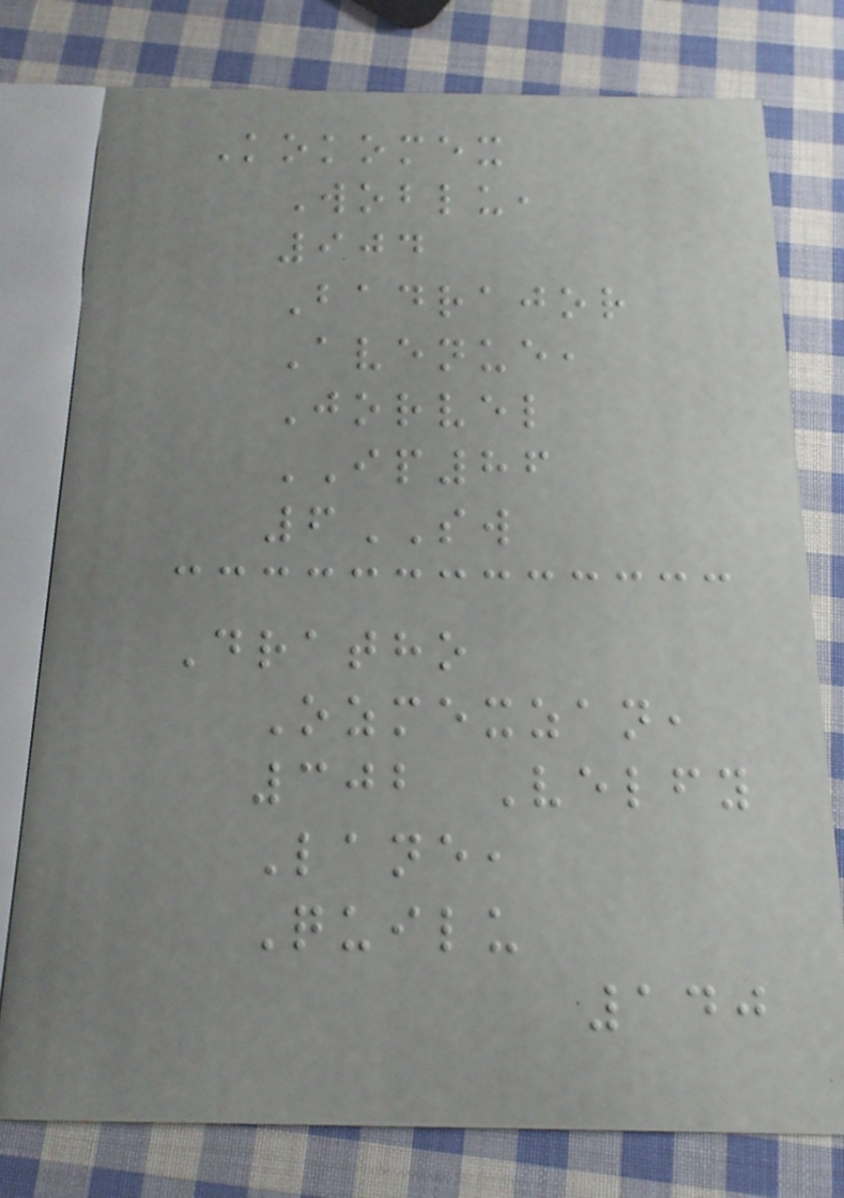Kokomex
Woblu,
904
Badrajor
Avenue,
Jorvel
IP86
6SW
Dratho
Ozmexzan,
302 Velfy
Lane,
Quilu
140
